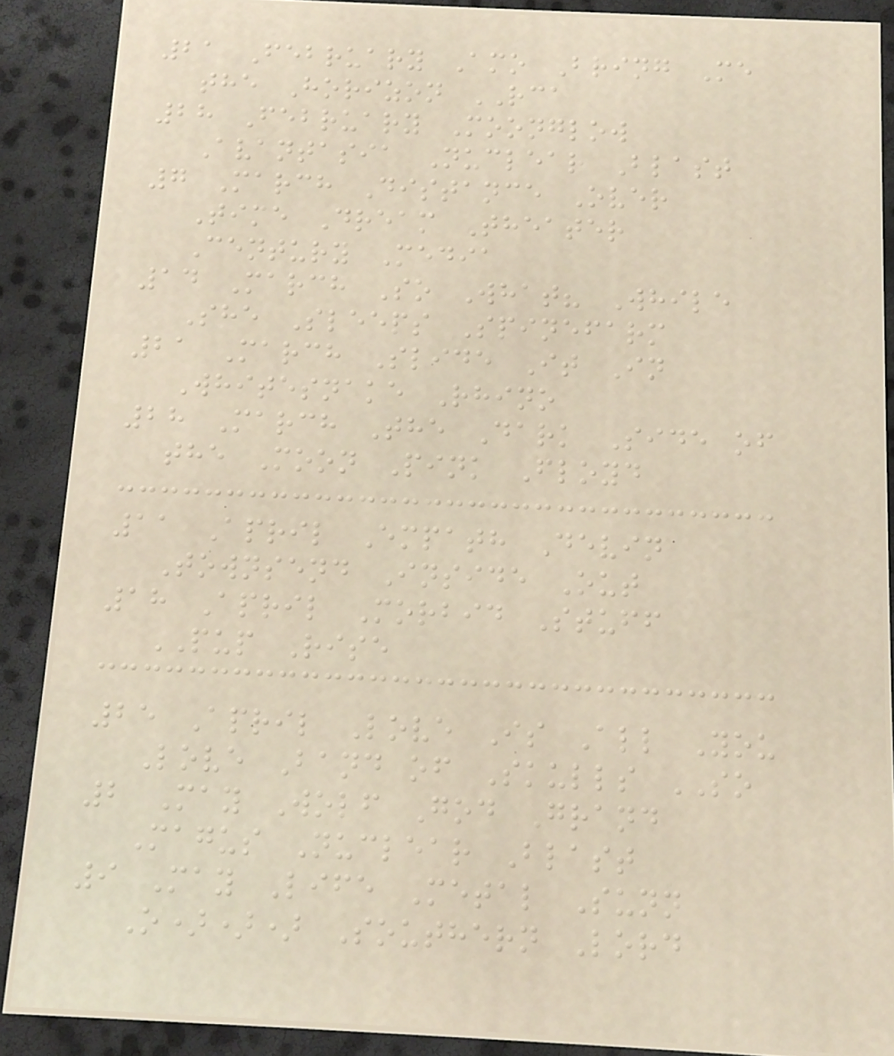21 February Amo Bring Me
the Horizon RCA
28 February Moonglow
Avantasia Nuclear Blast
7 March Distance Over
Time Dream Theater
Century Media
14 March So What? While
She Sleeps Spinefarm
21 March Slide It In
Whitesnake Rhino
28 March The Dark Side of
the Moon Pink Floyd
11 April Empath Devin
Townsend Inside Out
18 April Morbid Stuff
PUP Rise
25 April Love Is All You
Love Band of Skulls SO
2 May Wolf God Grand
Magus Nuclear Blast
9 May Life Metal Sunn
O))) Southern Lord
